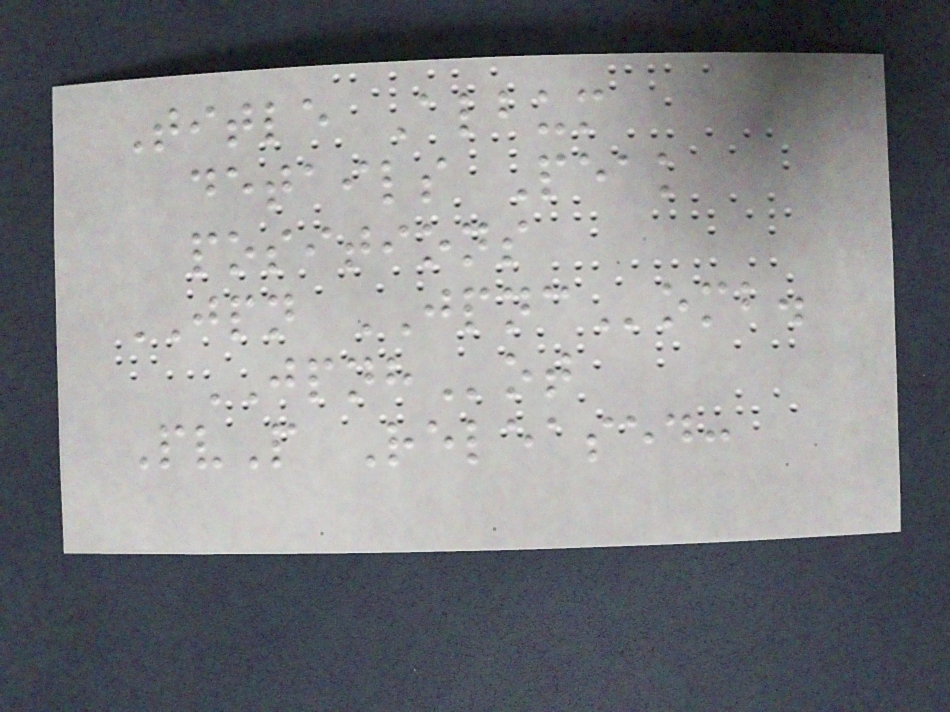Title Album
details Peak
positions
JPN JPNComb.
JPNHot
PvP Released:
